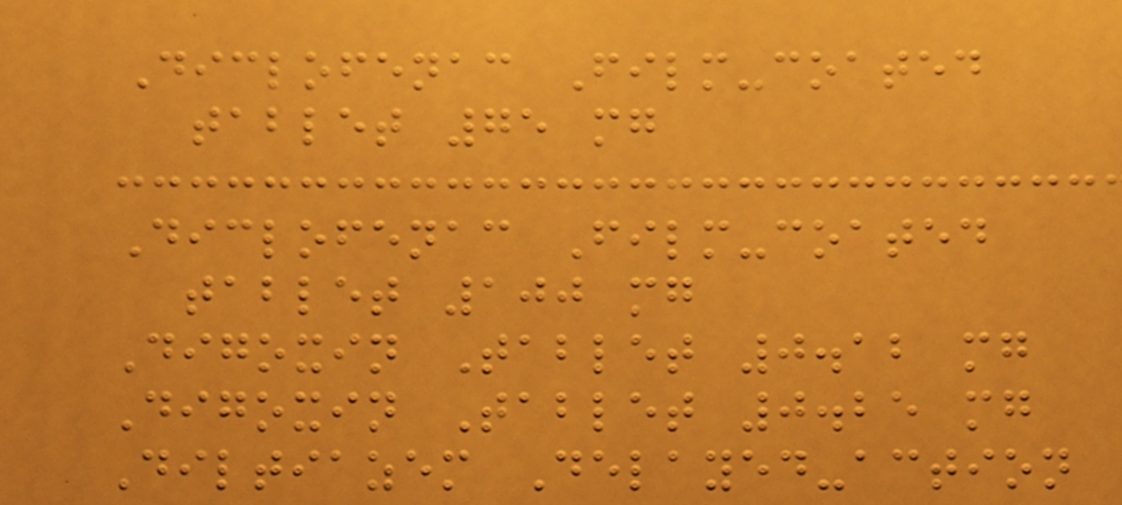Diclofenac Film-coated
tablet 75 mg
Diclofenac Film-coated
tablet 100 mg
Digoxin Tablet 0.12 mg
Digoxin Tablet 0.25 mg
Diltiazem Delayed-action
